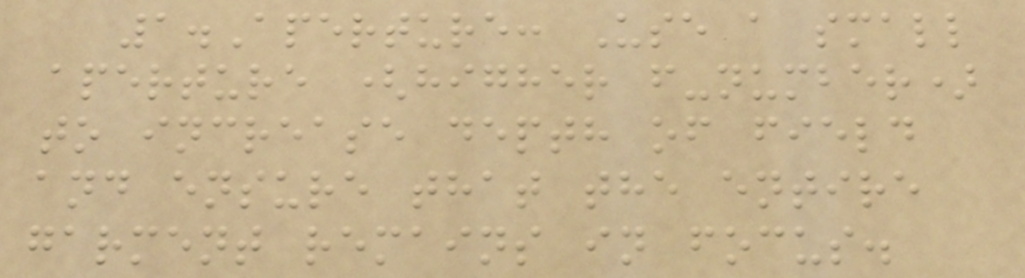1.Aperture: Use a small
aperture (higher f-number)
to increase depth of field
and ensure that the entire
garment remains in focus.
